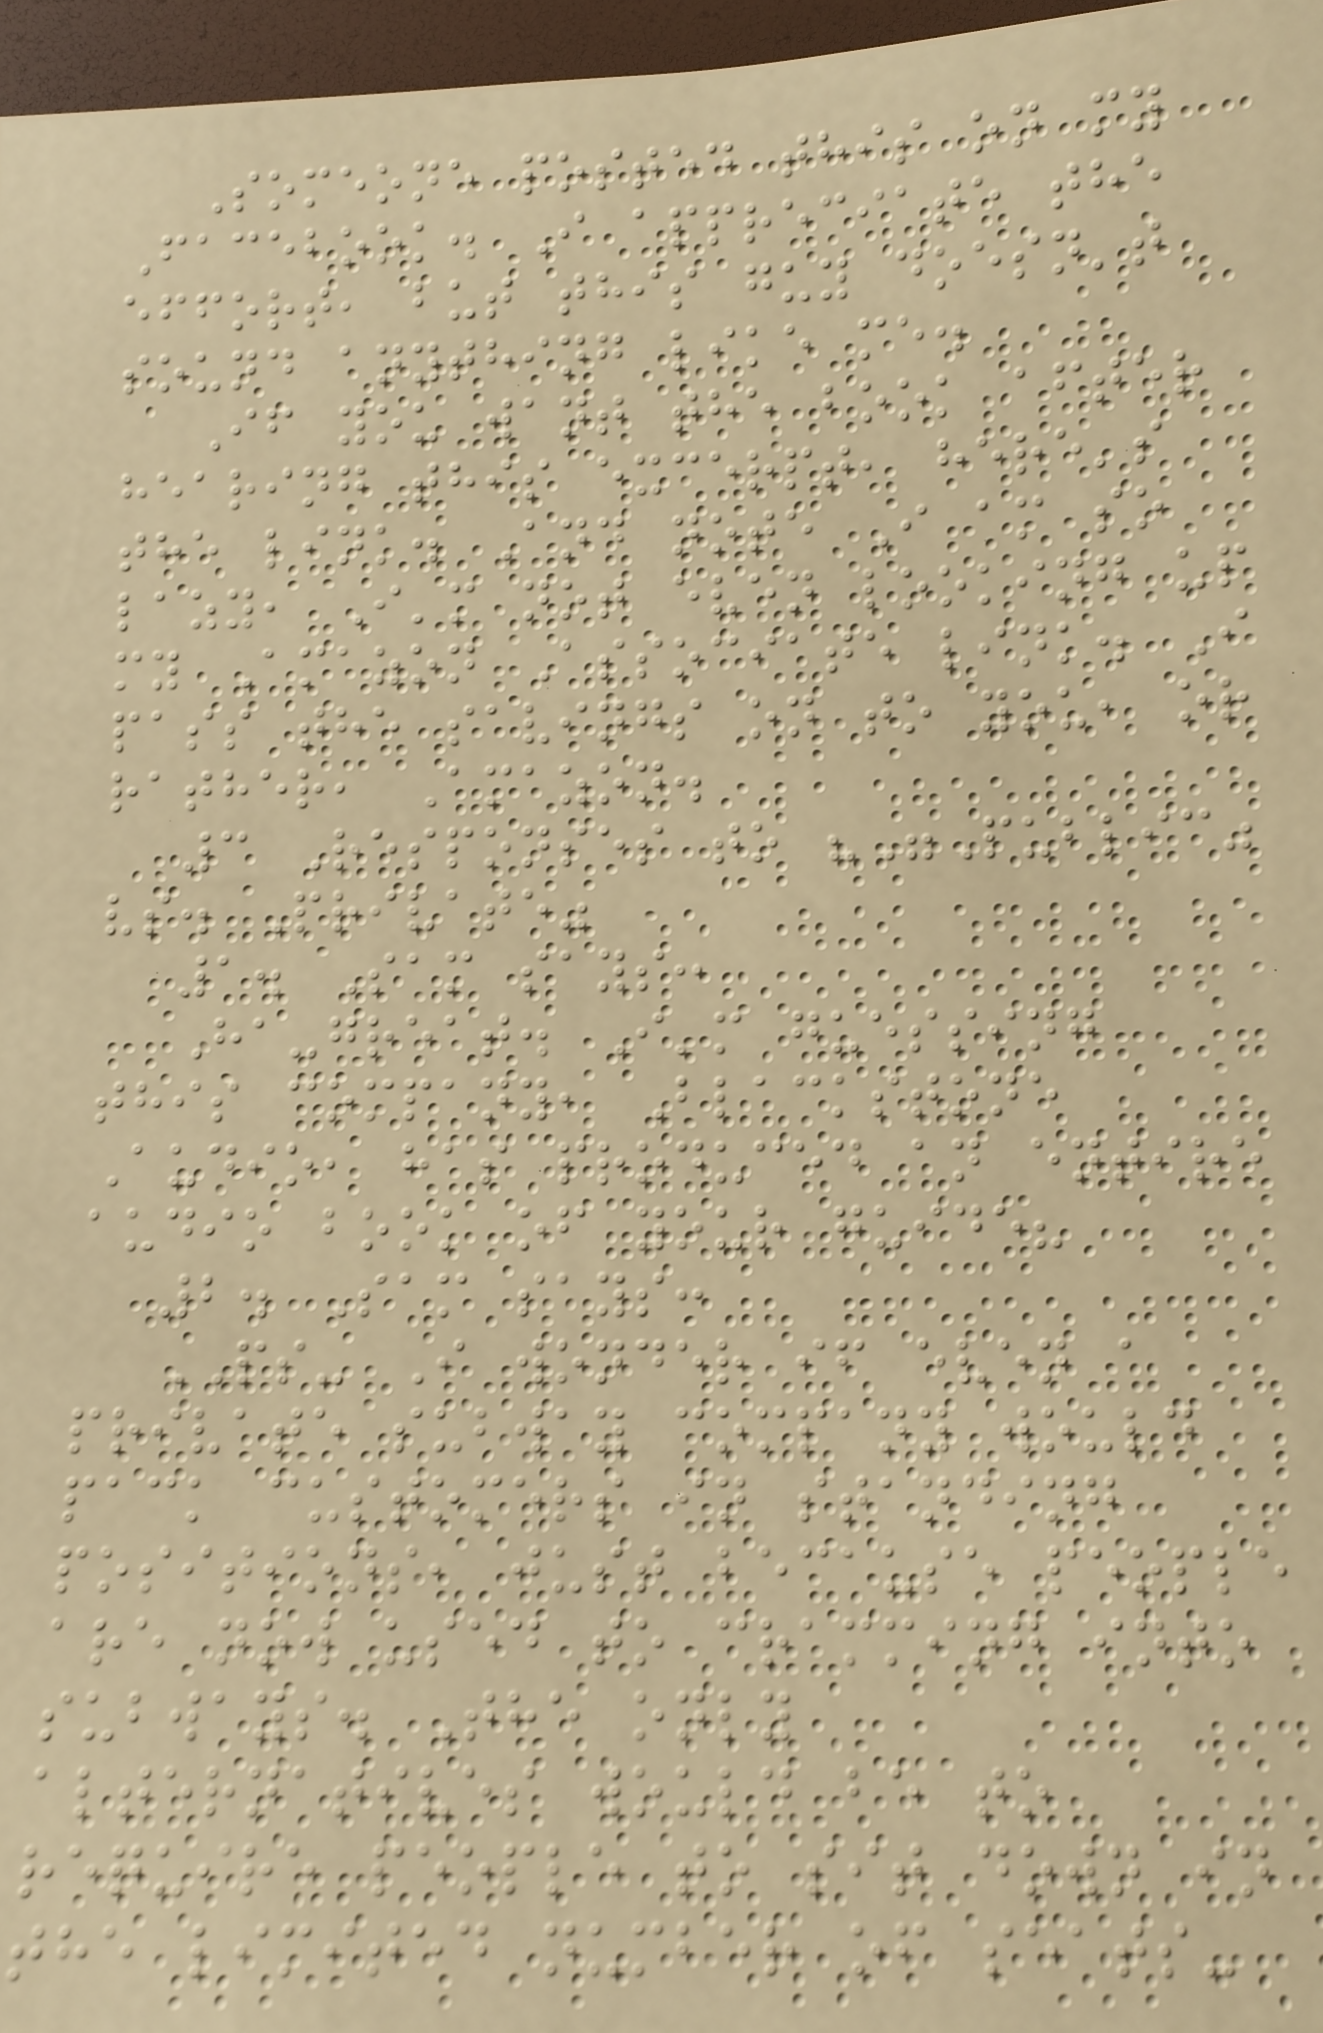Someone posted this on my
Facebook. I appreciate the
effort, but this guy doesn't
sound anything like me.
If you want the book after
hearing this excerpt, here's
the link. And note I am so
lazy, I'm not even looking up
my Amazon Associate link. I
pass the savings on to you, or
rather, Amazon.
3 Responses to ""Public"
vs. Private"
1. Sam says:
Ha-great. I'm guessing
this company, Blackstone
Audio, has produced an entire
audio book of your guide?
2. Sam says:
PS- I wonder if even a
private subway company would
pack customers in standing
positions, just because people
are now used to cramming into
subways. The only
alternatives would be to
require people to sit down in
the limited number of seats-
